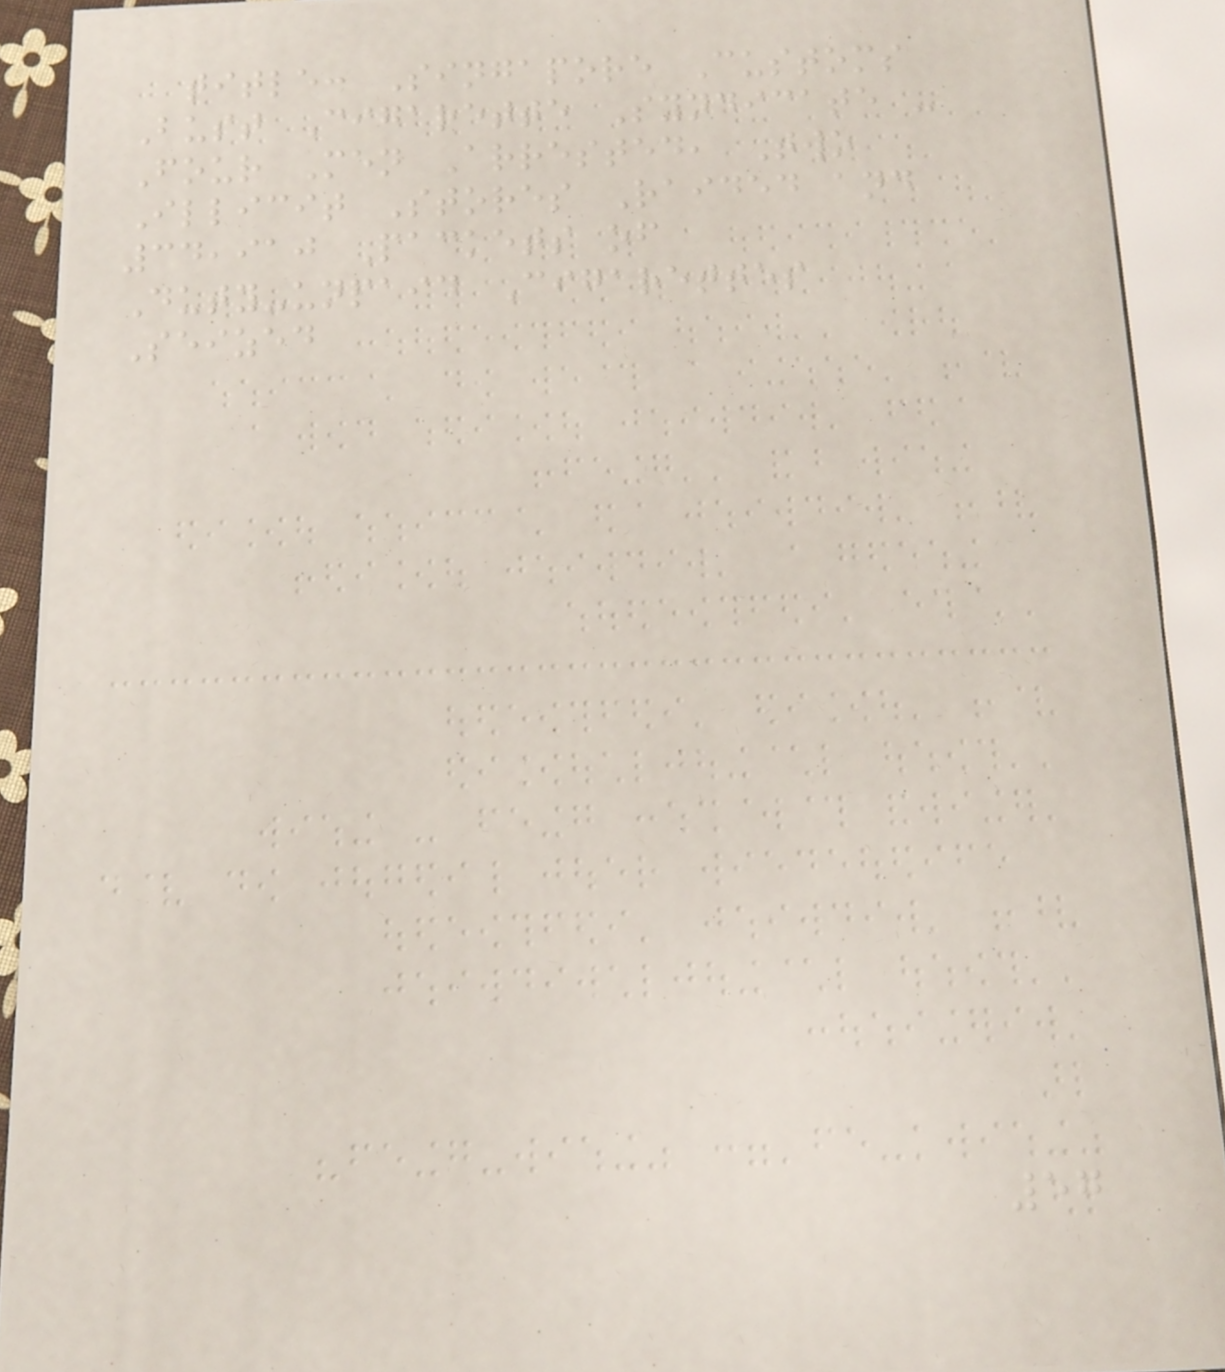title: Singapore Customs
Bust Cigarette Syndicate -
Four Men Arrested, Two
Illicit Stores Raided and
34,910 Packets of
Duty-unpaid Cigarettes
Seized
57
